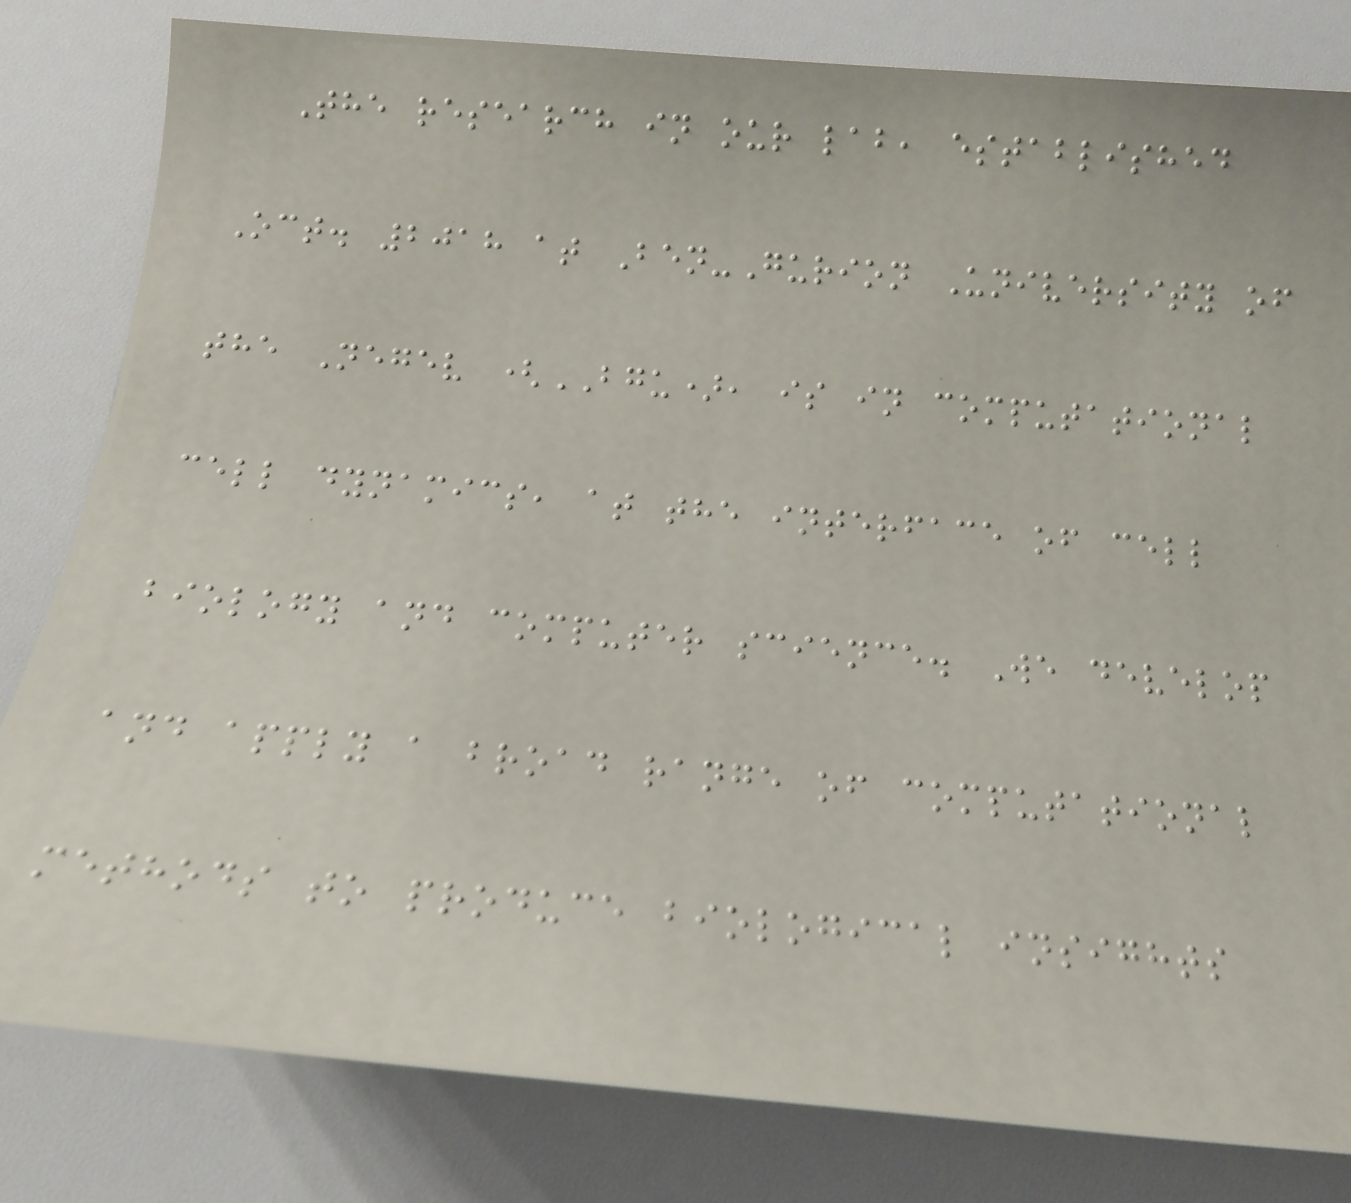The research in our lab, established
Oct. 2018 at Ben-Gurion University of
the Negev (BGU), is in computational
cell dynamics, at the interface of cell
biology and computer science. We develop
and apply a broad range of computational
methods to produce biological insights
